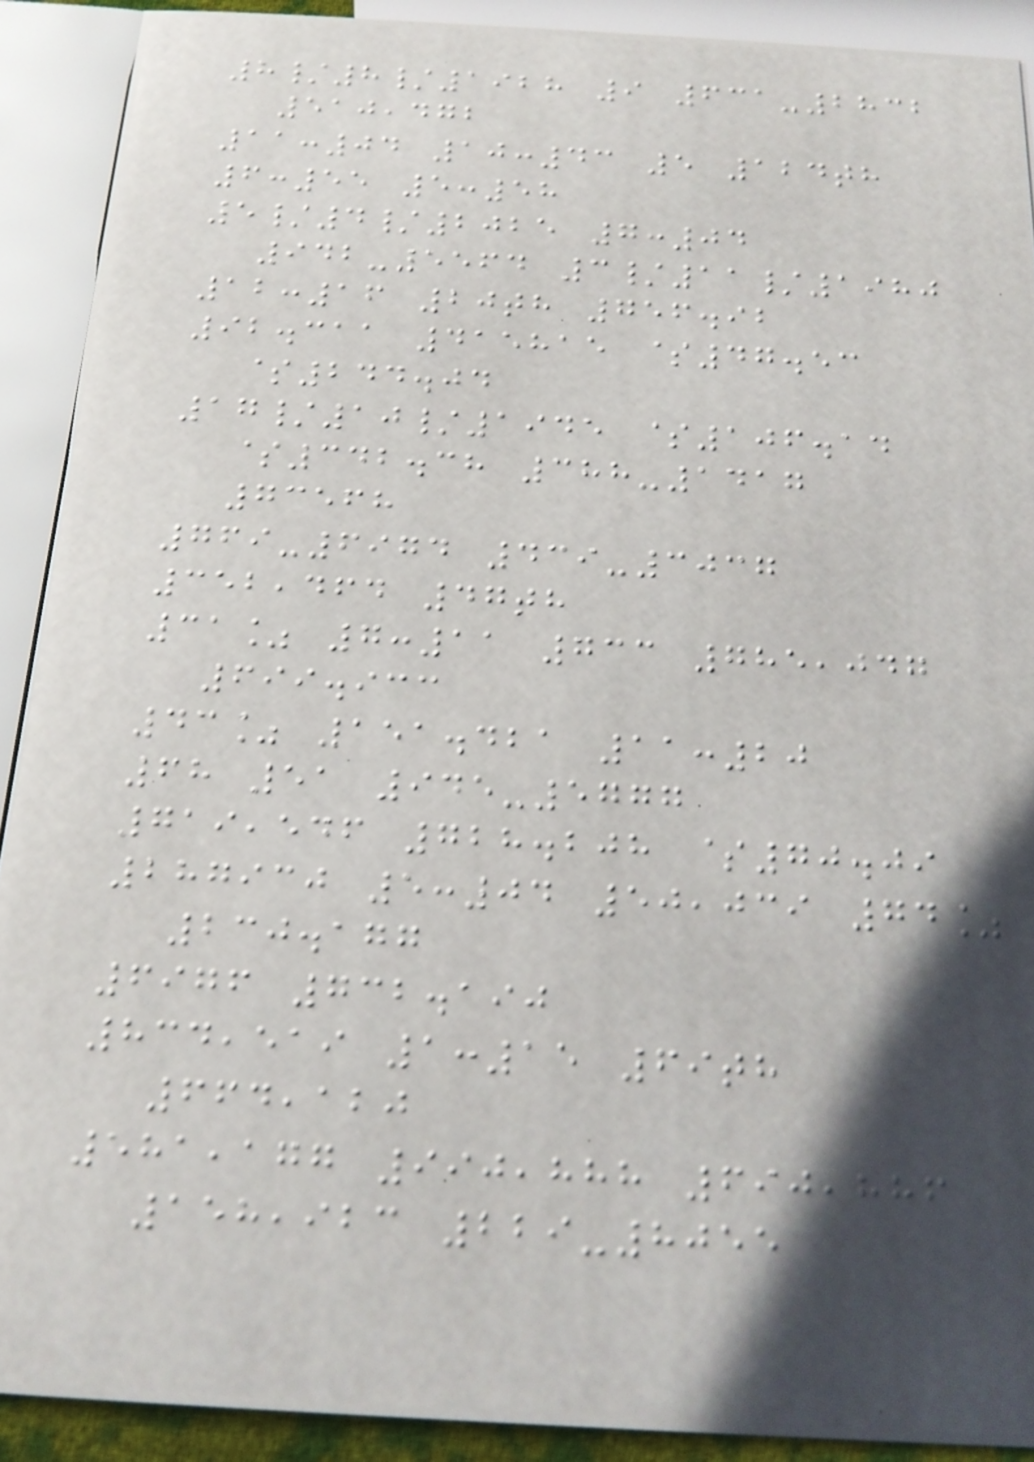8/8/1928 9 631-2832
510,472
11:04 10:43 5 124th
6:55 5:58
5/4/2025 7:04
942-5564 3/11/1980
12:16 20th 756.92
92.311 415815 $47.53
$244.04
17/10/1945 $106.14
$342.38 388-1417
73568
769-6974 439-3037
352,464 47th
31% 7:11 733 785,047
699.933
43% 151.421 11:20
68 51 945-5777
719,546 728.208 $70.09
287930 5:04 50,039 74%
230.177
6976 732.190
834,519 1:15 69th
664,120
581,177 990,888 690,886
158,923 229-8055
